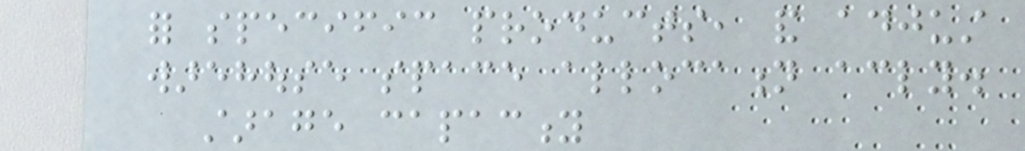for specific products, and adjust
warehouse space allocation accordingly.
starage capacity
